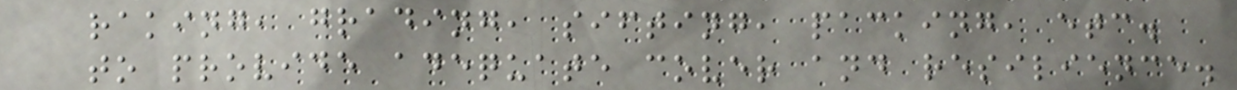raking, grading, sifting, packing, etc.
to provide adequate cover and resilience.
